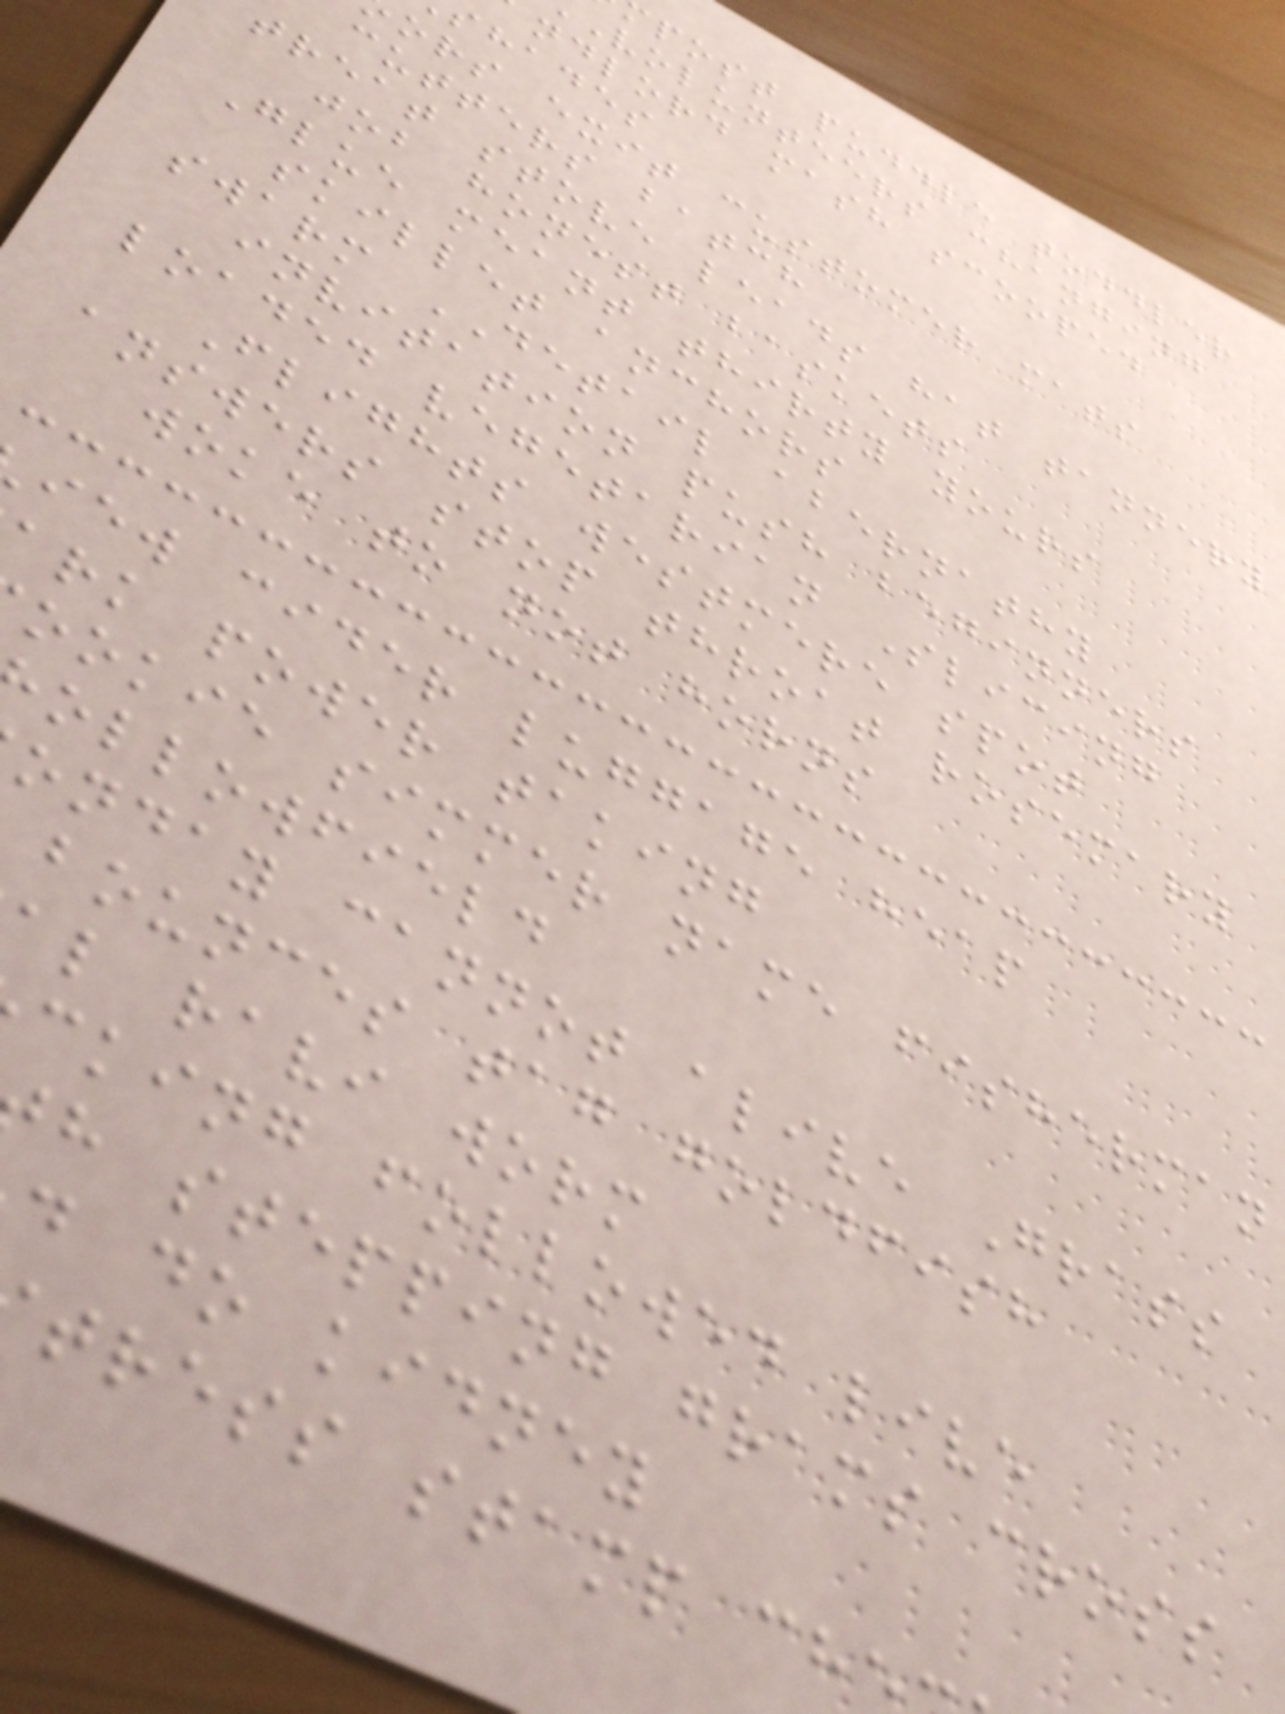post puddle toddler
volunteers changing
ndlord mash scooped
shades
ors exit customer mats
cutters batch
treat stove leads hat tannery
job honest baskets
Glue meant thirty yours
skillet anchors
swarm DETAIL abernathy
invitation push beginners
loaded vegetarian Slicing
Flights westmere spot
answers stop throat rosemary
woke to not horns
iew cider luggage heap
ark power taking
ookie simmer name fisherman
ollowfield
onday cannot alive Grass
bounces tag goldfish
al ravi worm
cking followed live
h stepping grams cross
d do kidney
tress stamp ch
